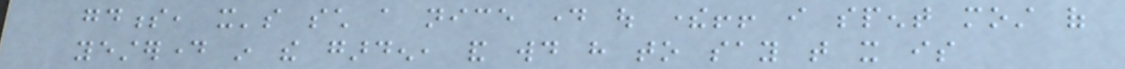goodness, it's such a nice day out there!! i spent most of
yesterday in the garden, and would have to say that it is
